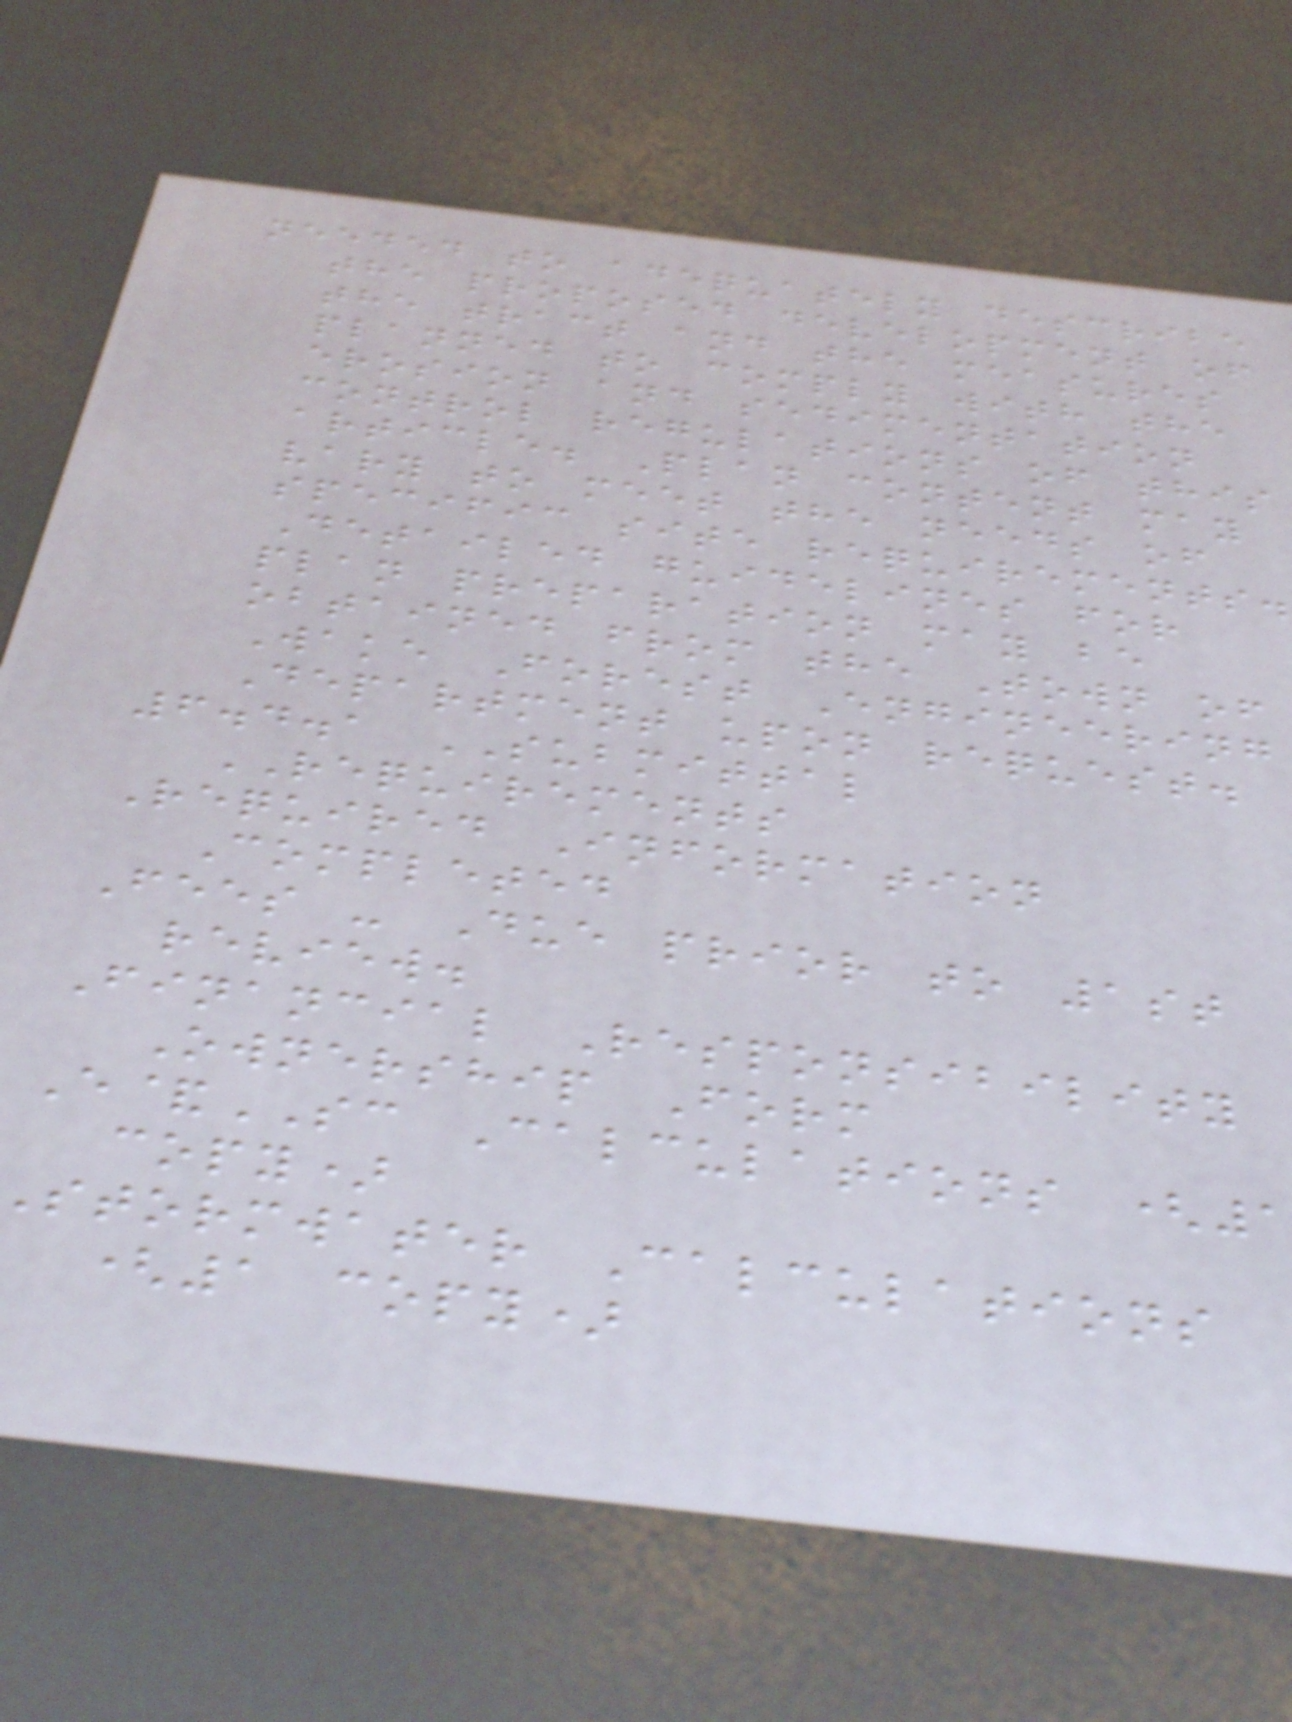needed to adequately describe
the proposed development of
the tract and the measures
planned to comply with the
erosion and sedimentation
control regulations of this
article. Plan content may
vary to meet the needs of
specific site requirements.
Detailed guidelines for
plan preparation may be
obtained from the Town of
Wake Forest Engineering
Department upon request.
6.4.1 SUBMITTAL
REQUIREMENTS
Required Information
Completed
Fees - Due prior to 1st
review.
Financial Responsibility
Ownership Form
E&SC Calculations (
copy)
stormwater Calculations
(1 copy)
